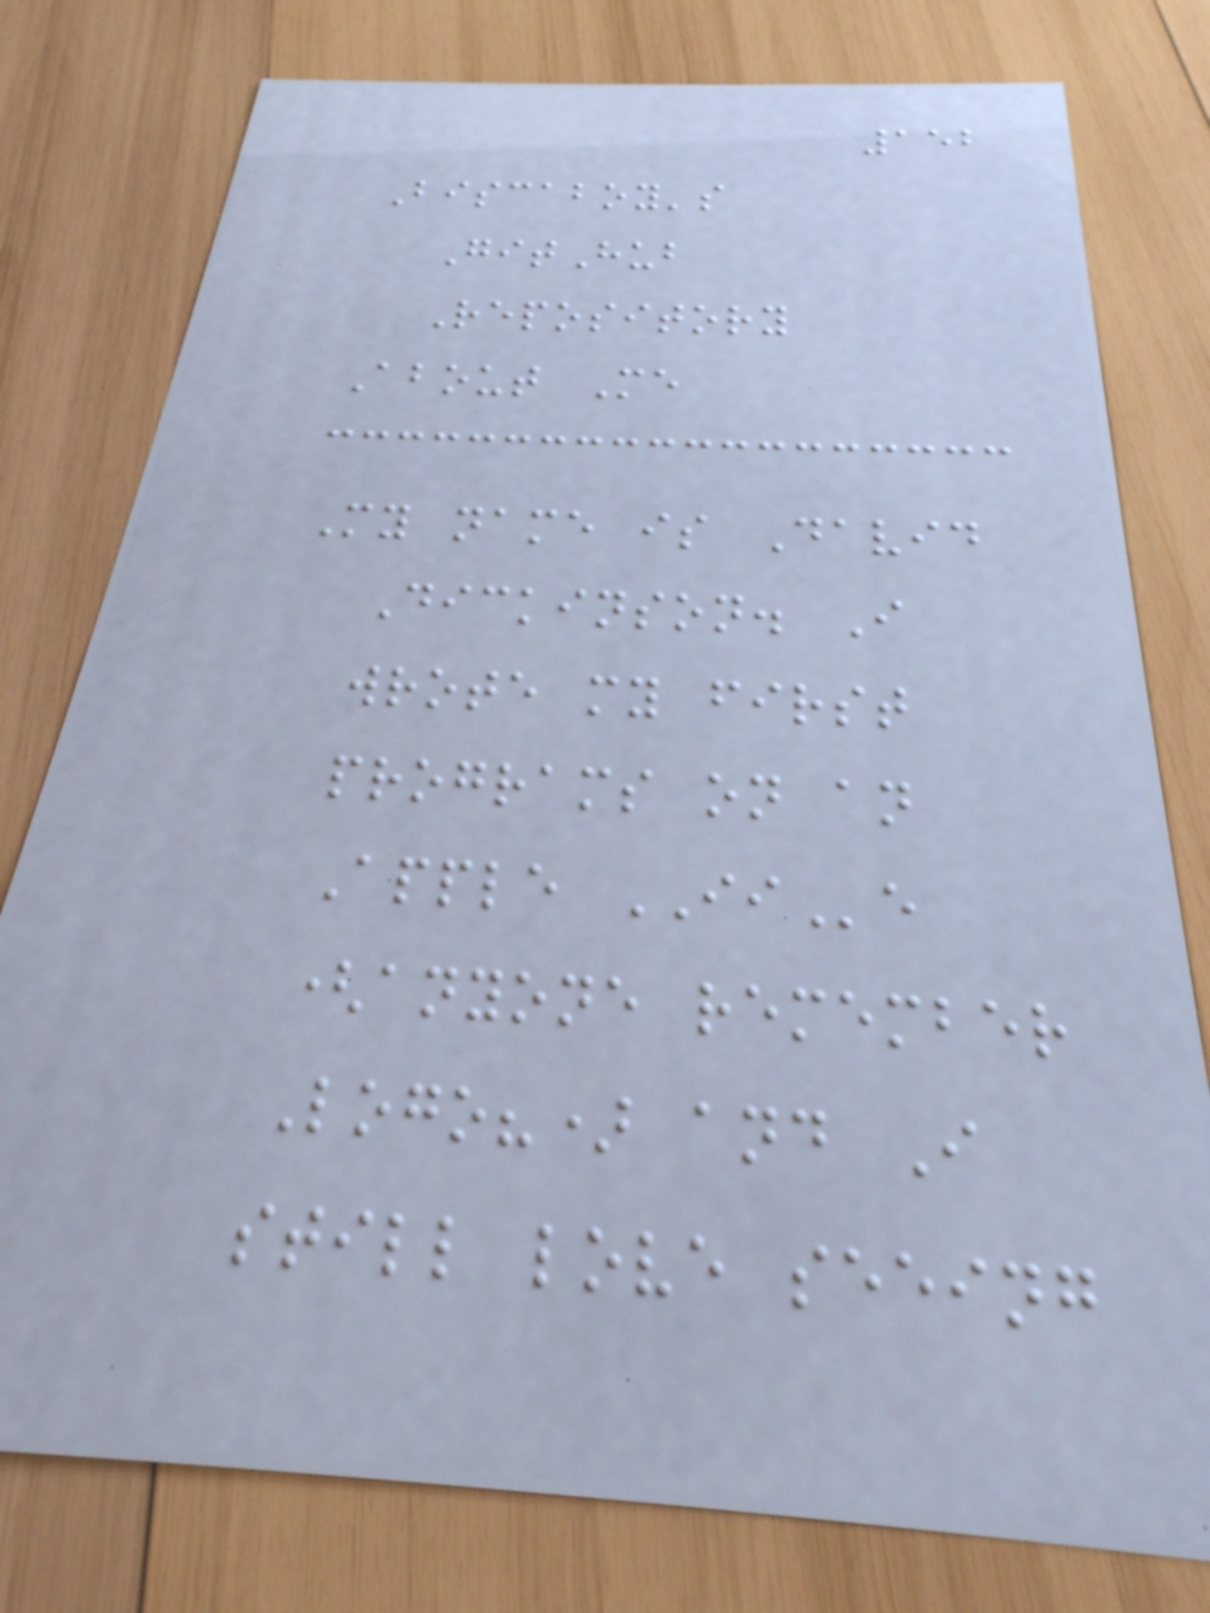152
Biscaboy's
GitHub
Repository
About Me
My name is David
Dickinson. I
wrote my first
programs on an
Apple IIe
(anyone remember
Logo?) and I
still love seeing
